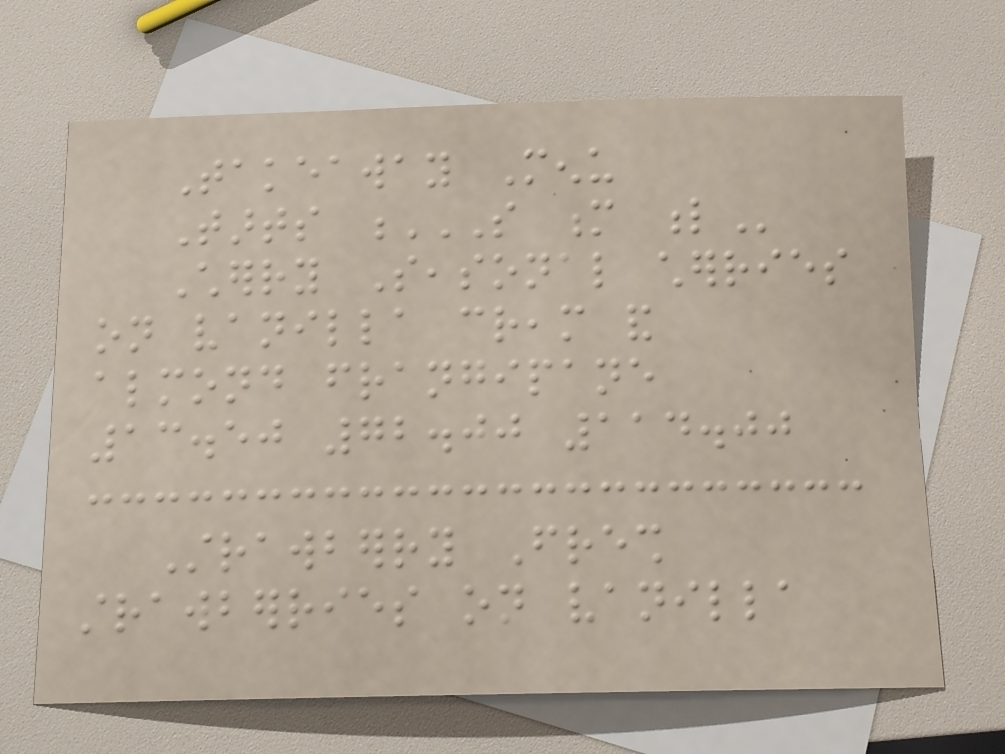Takeaway Menu
Tarts S M L
Cherry Seasonal cherries
on vanilla cream and
almond frangipane
13.50 72.00 114.00
Strawberry Fresh
strawberries on vanilla
